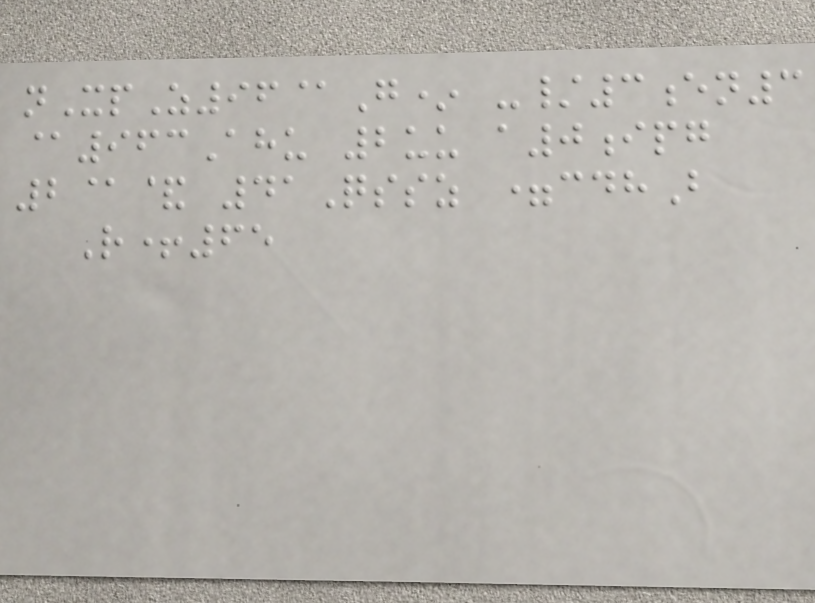nXpZ96@G* -/3en3
@963Ahu 2uu a0ipg
2@& 41Qssz =cdhB
R+65
